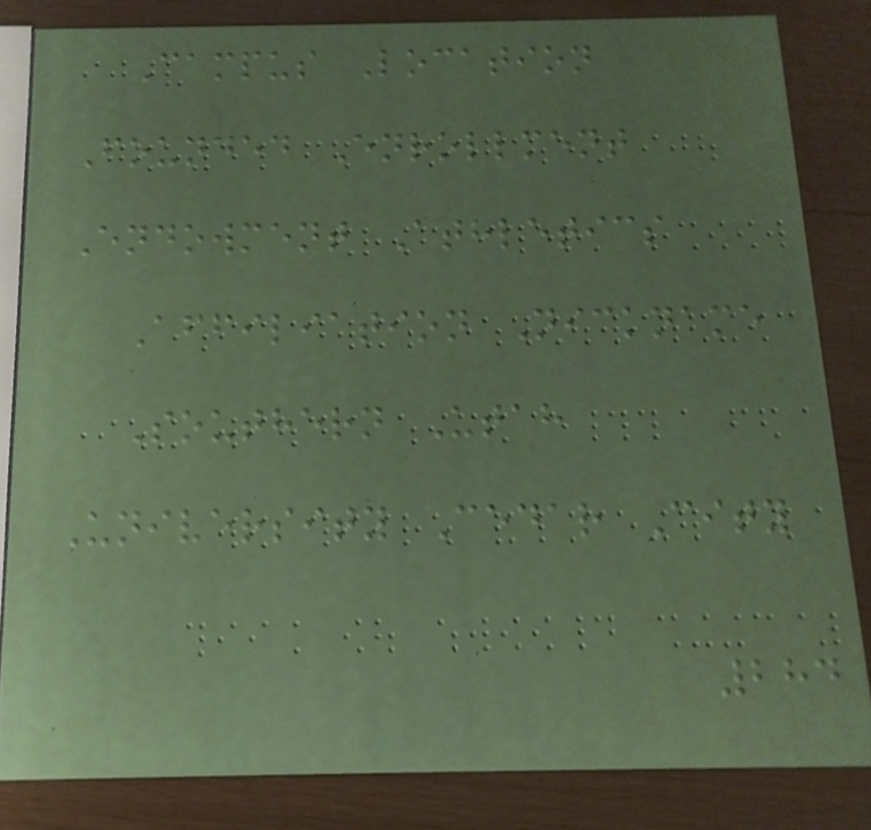Campus Location
Founded Enrollment
Endowment Athletics
Affiliation Nickname
Southern Utah
University Cedar City
284
